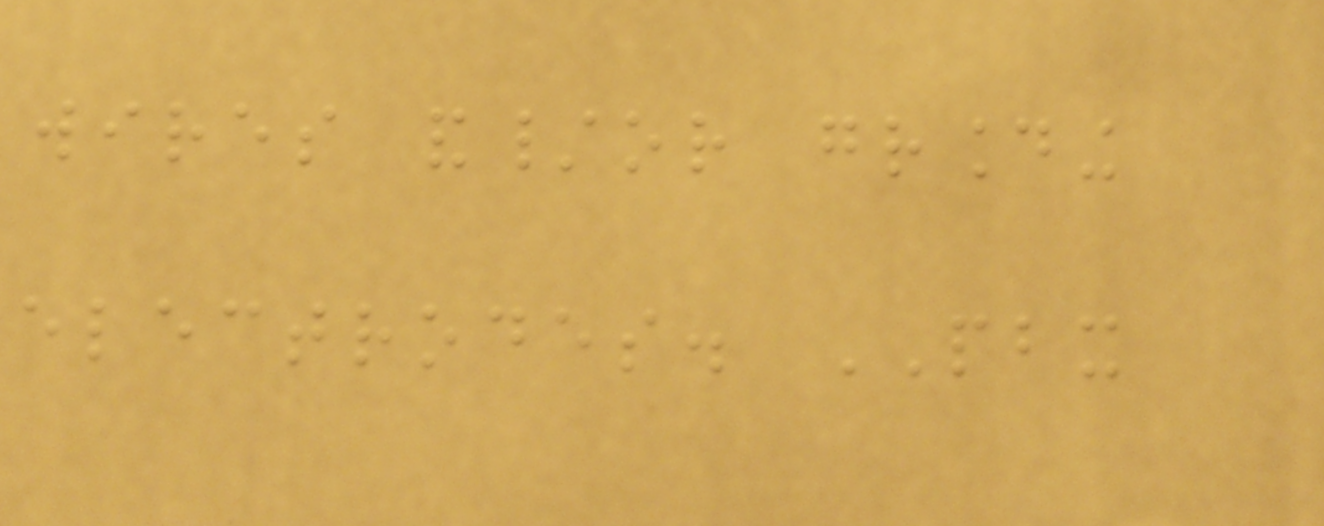wires and/or grounding
electrodes. PBX
